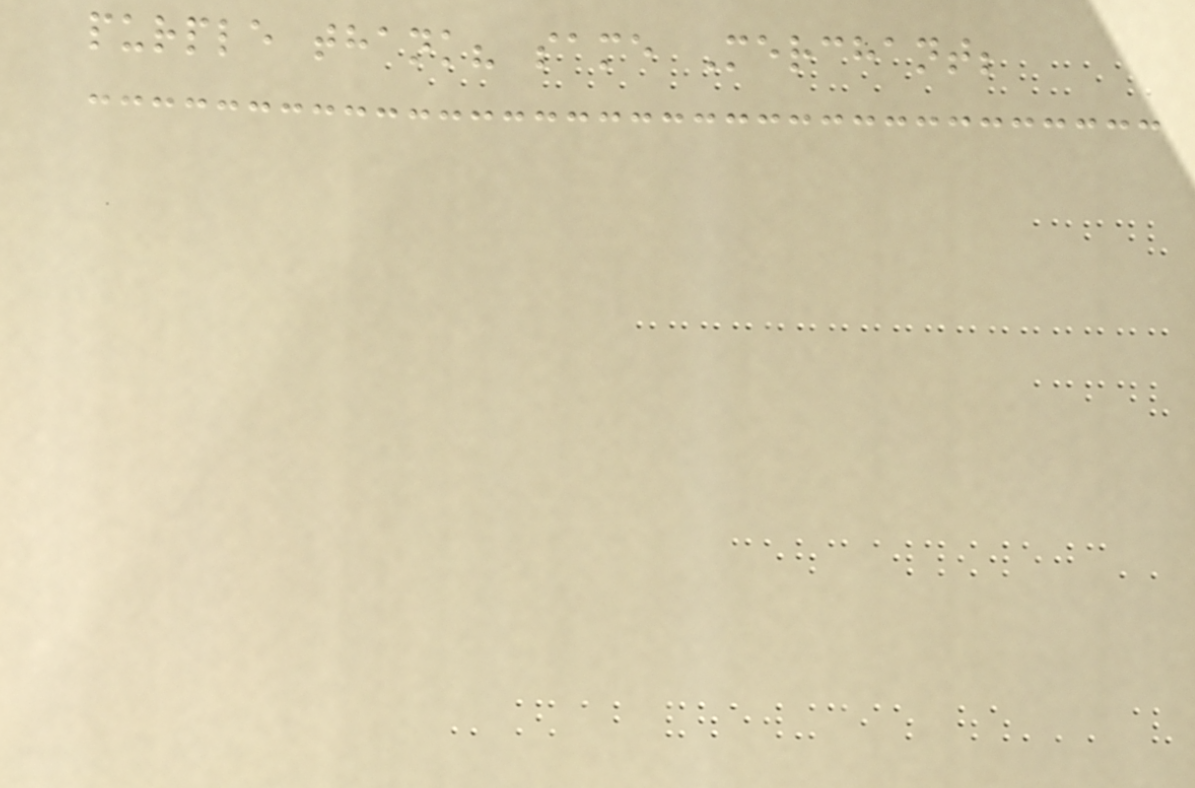purple thank? same Merchant;
